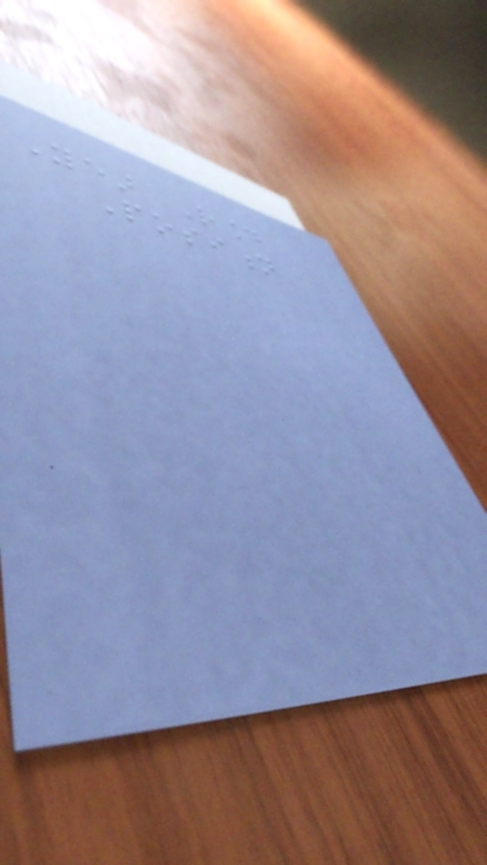Year Round
Position
